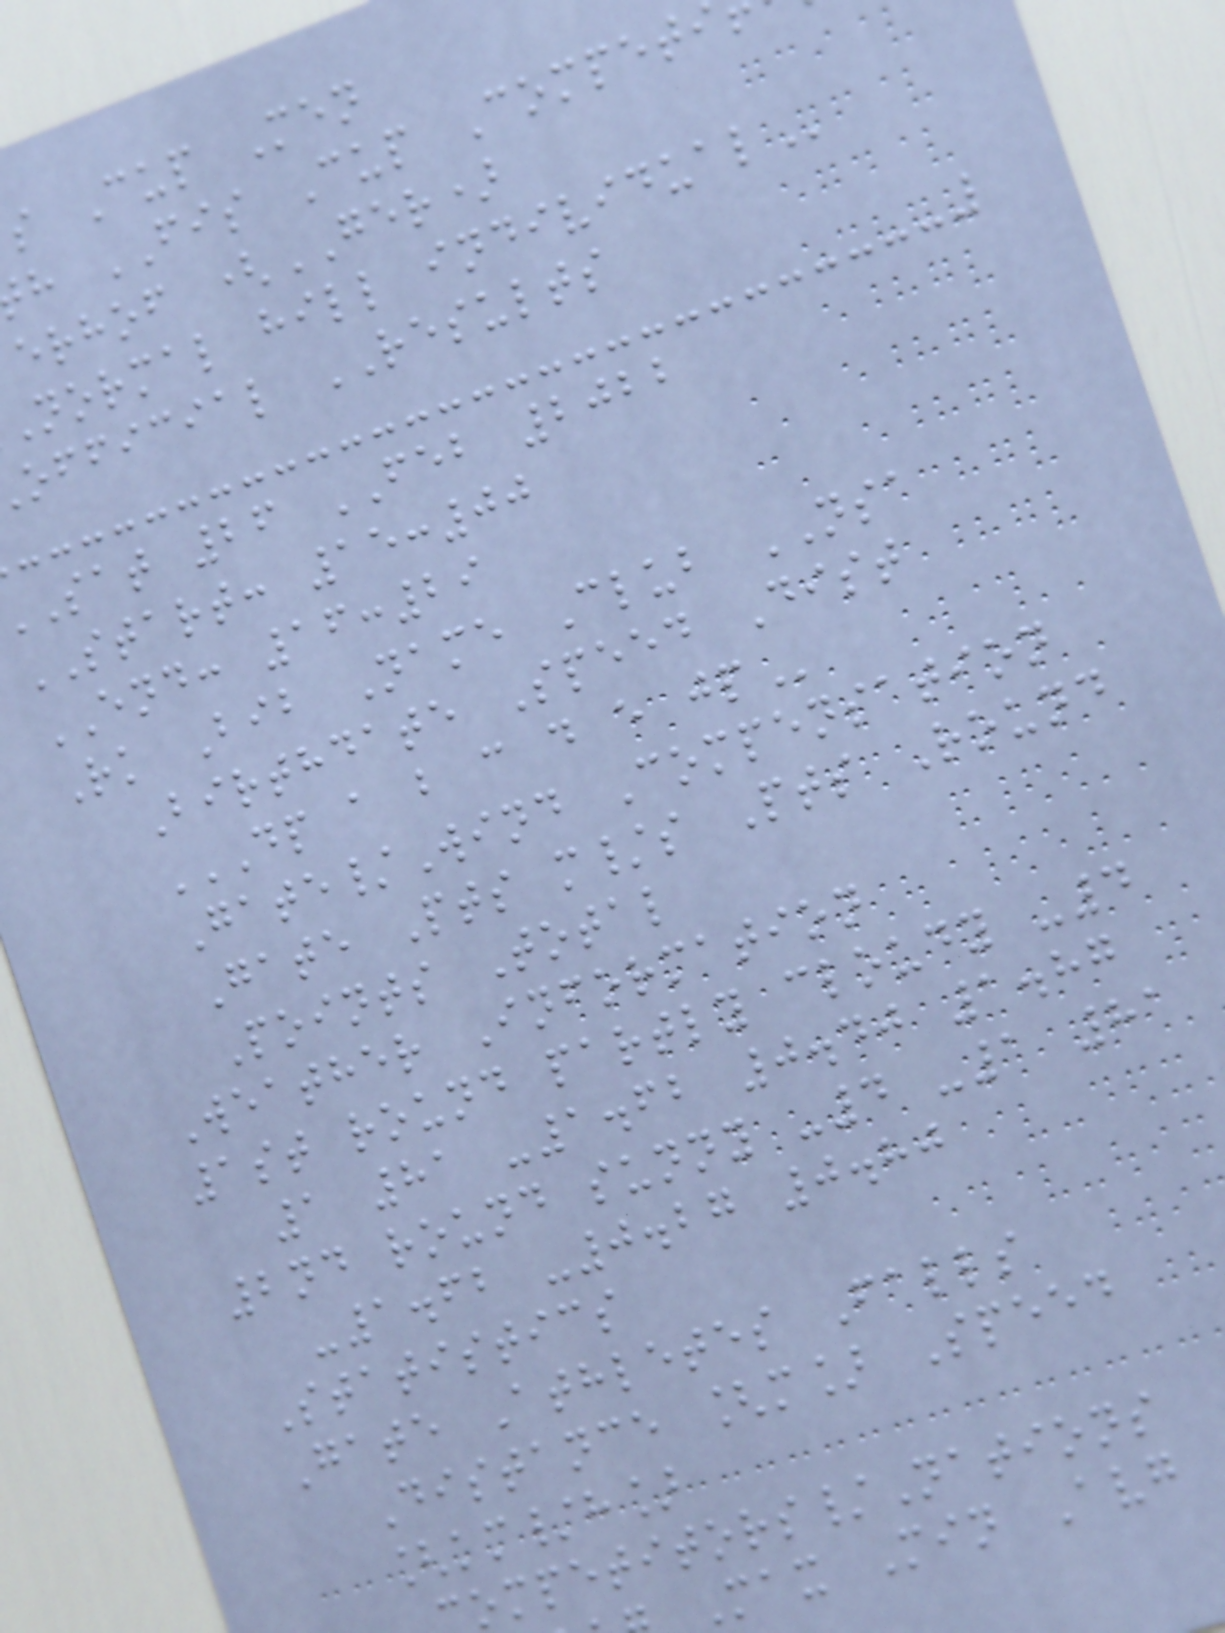s Cup Men
h FIS Cup Competi
erhof (GER)
normal hill
official RESULTS
sat 26 FEB 2022
START: 15:00
END: 16:29
Rk Bib Name Club NSA
Birthdate Speed Dist
DP A B C D E JP
Gate/Wind Compensation
Gate Pts m/s Pts Round
Points Total
Weather Information
1st round partly cloudy -4
1 81 -1.62 0.40 1.87
2nd round sunny -4 -1 81
-1.62 -0.27 0.80
Statistics
Gate Athletes Falls
Distance [m] Speed
[km/h]
ompetitors/Nations
Max Min Avg
